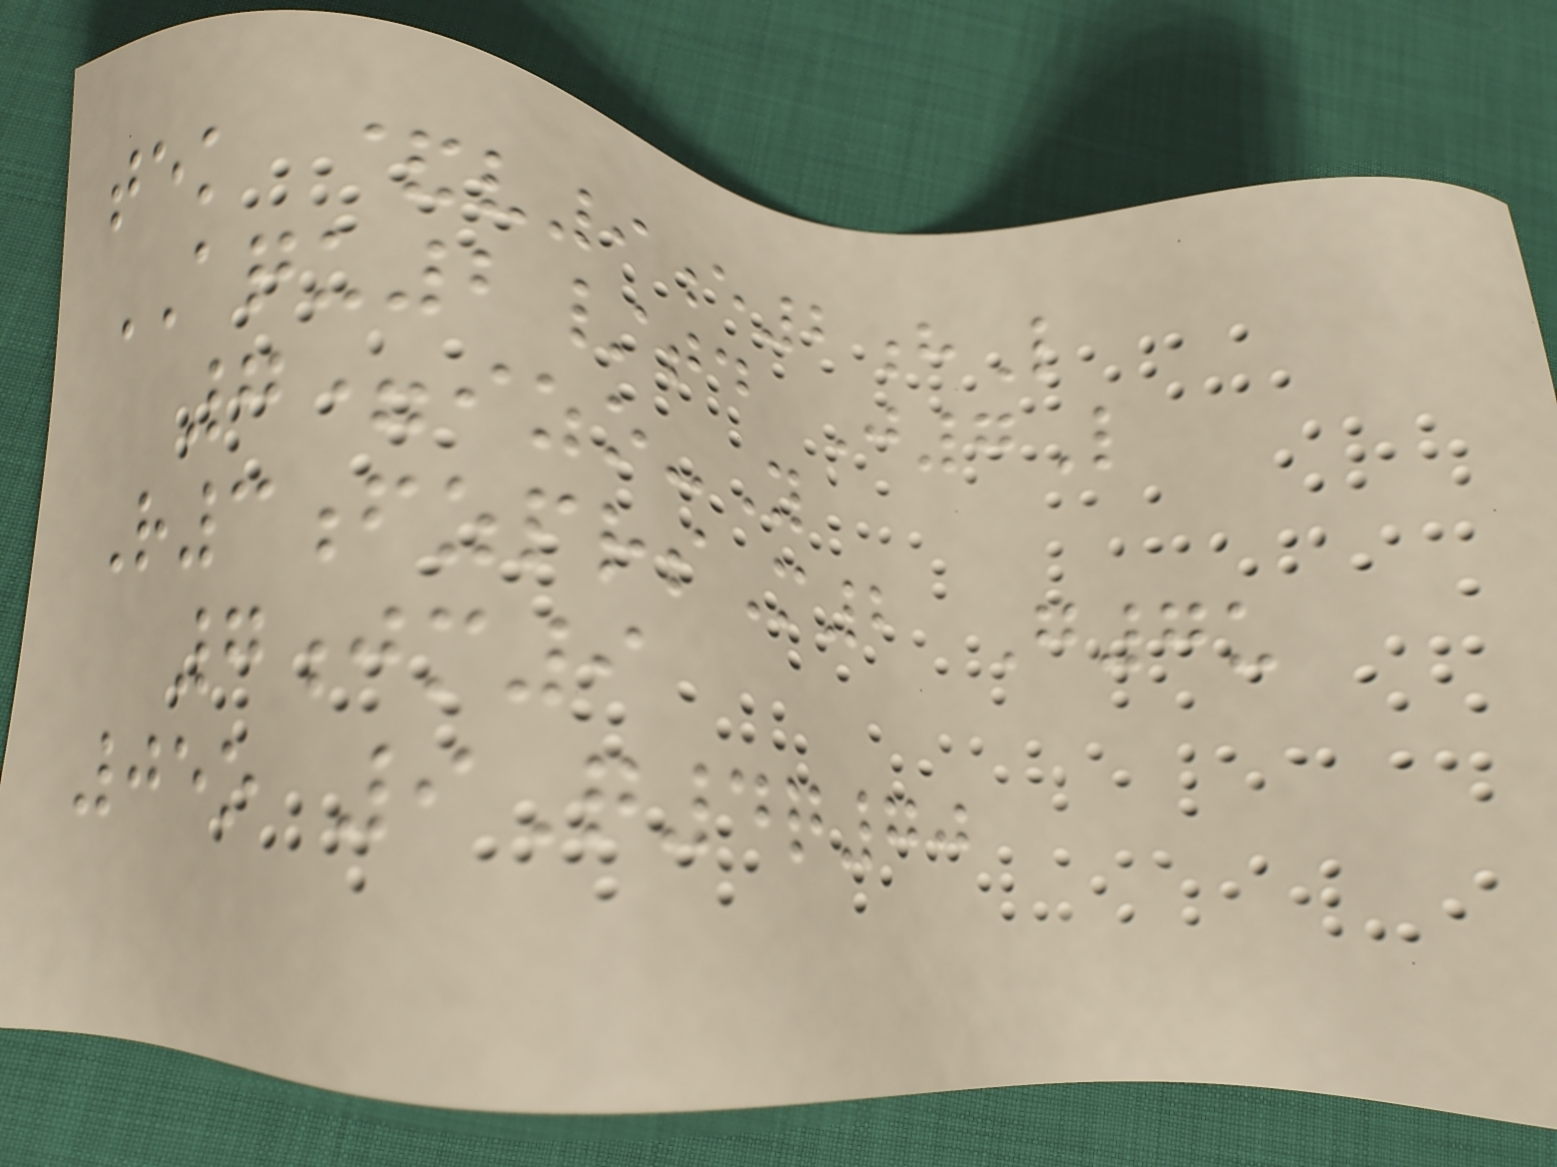tek &v9e2hL
AQU2/td J7L
7=izo-Y
R3fzprsM2 G7u
7jm9
05o 9Q4q70
